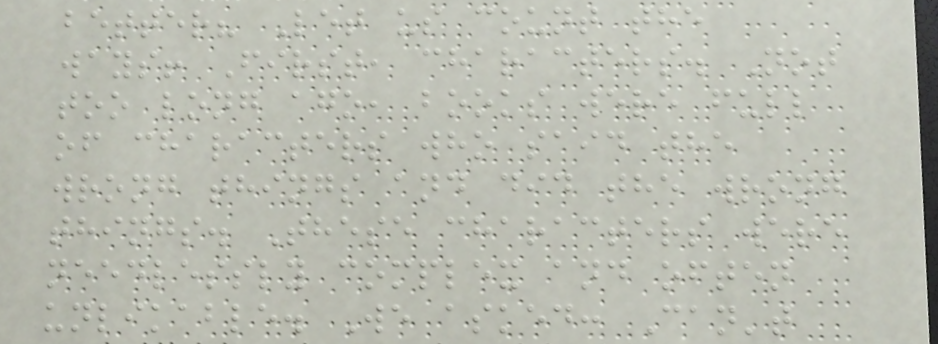better? Let us count the
ways! First, characters. Not
too long ago, books were full
of characters who said the
wrong things and did the wrong
things. These characters were
needlessly complex and often
unlikable. We asked: Can't
